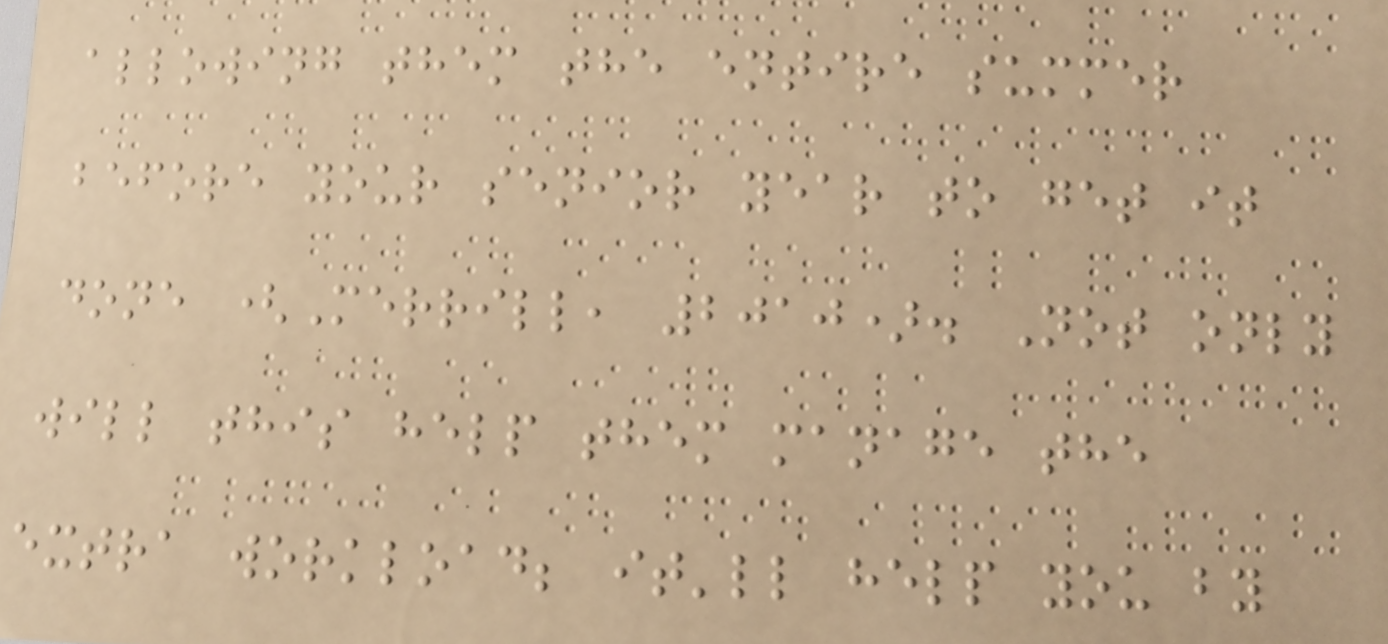allowing them the entire summer
before your senior year to get it
done (Merrill, 2010). Not only
will this help them manage the
extra workload; it'll help you by
